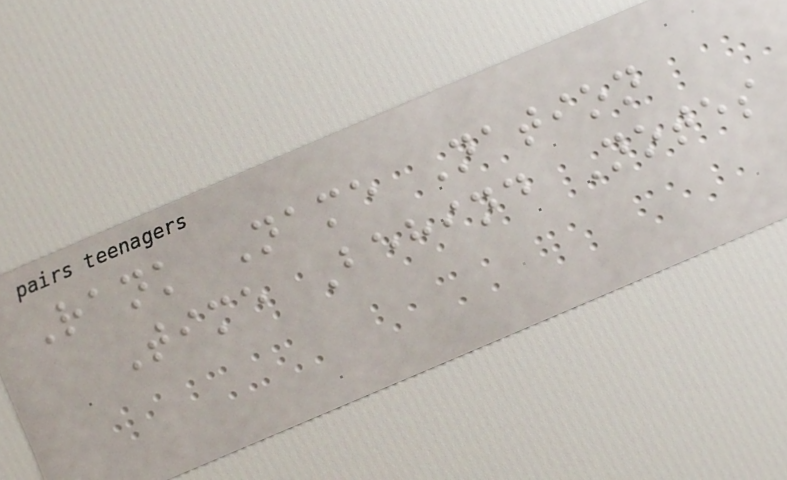Rank Name Nation
Time Behind Notes
